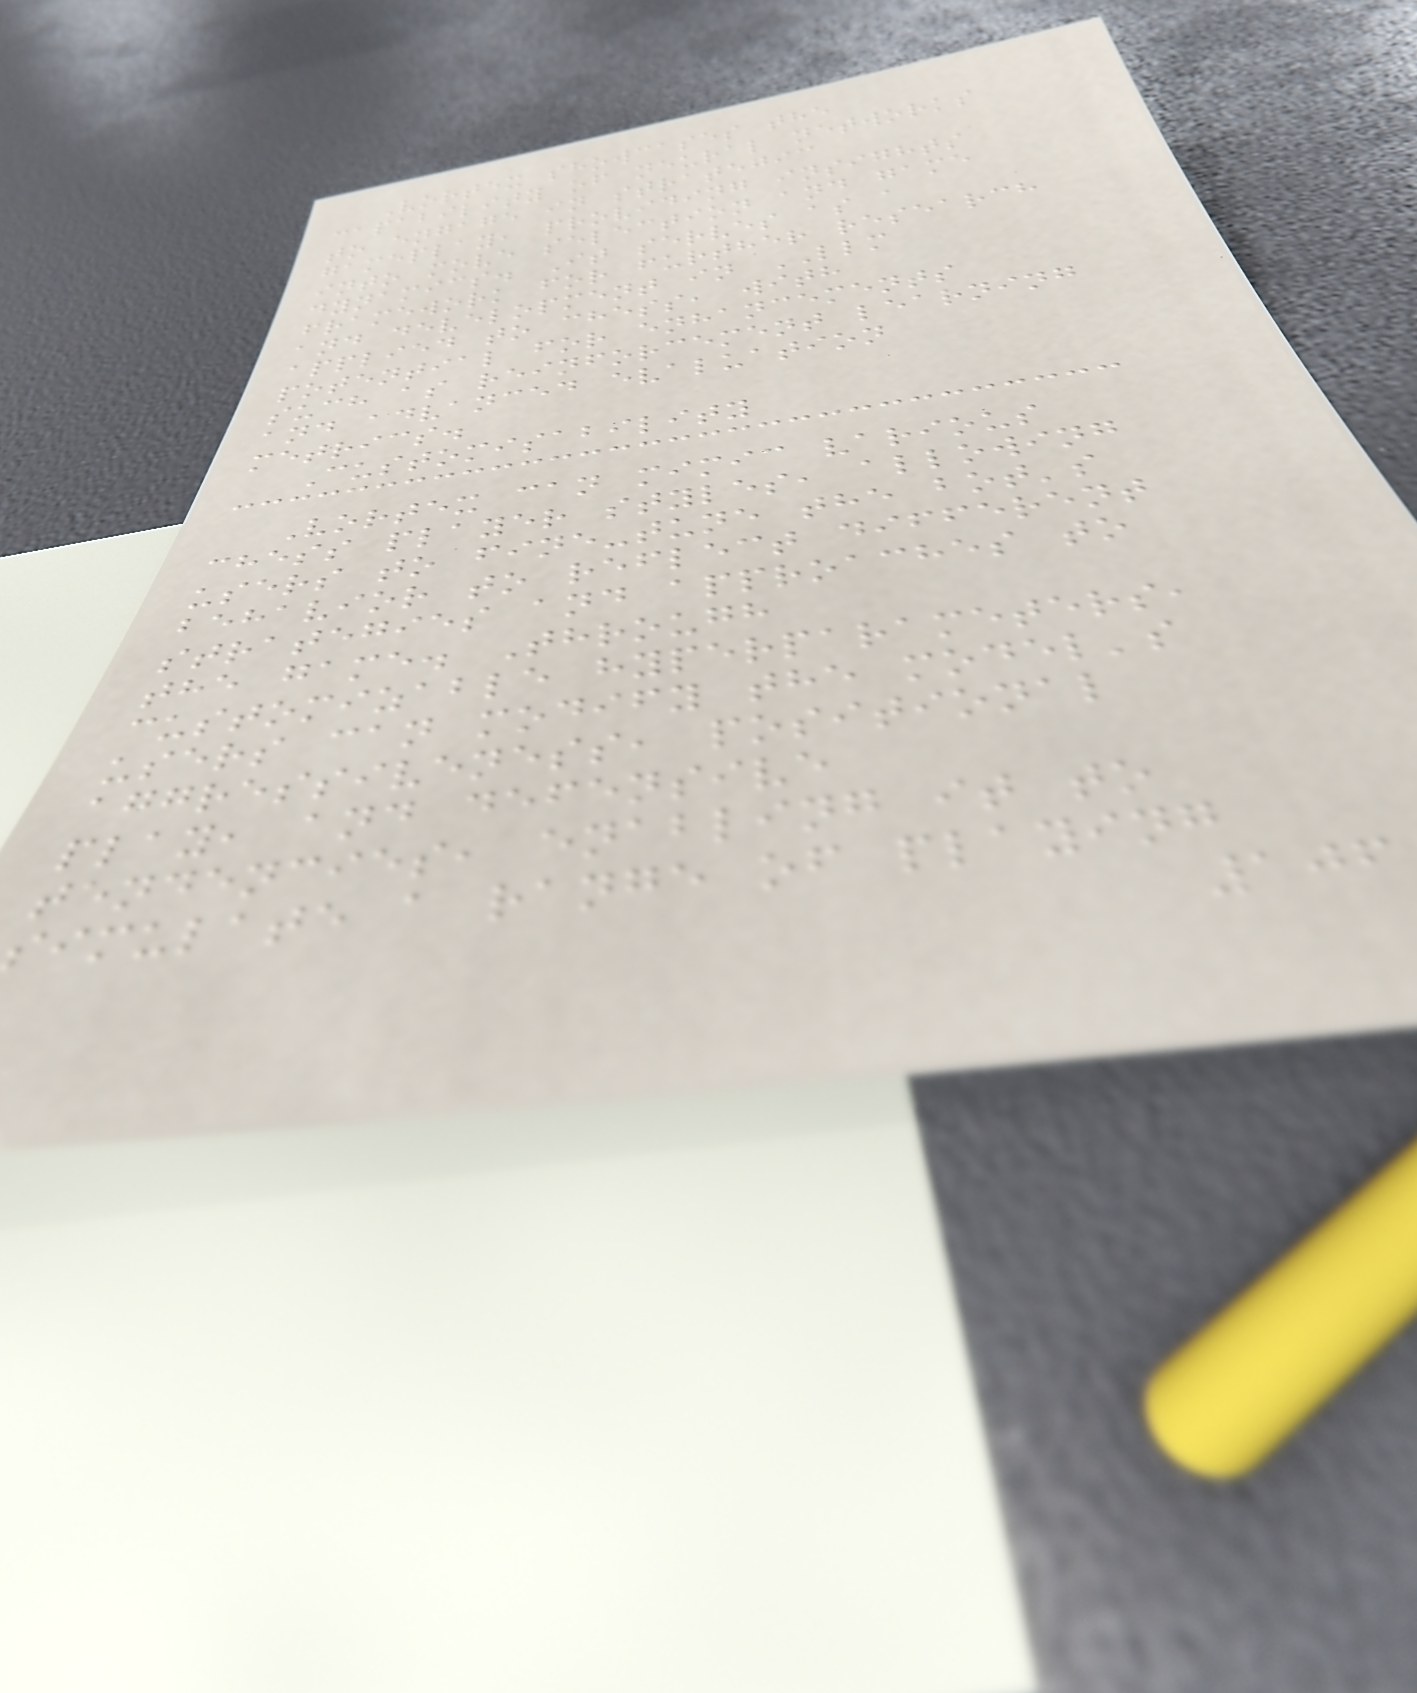Vortex showcases the
capability of neural networks
to engage in strategic
gameplay, providing insights
into move selection and game
dynamics. It serves as a
framework for further research
and development in LLM
applied to chess, with
potential for enhancements
such as reinforcement learning
and advanced evaluation
metrics.
Customisability
Vortex can mimic various
chess player styles, allowing
users to fine-tune the bot's
behavior to reflect different
strategies and approaches to
the game. Through
customizable hyperparameters,
users can modify the model's
aggressiveness, positional
play, and defensive
tendencies, enabling it to
simulate a range of playing
106
